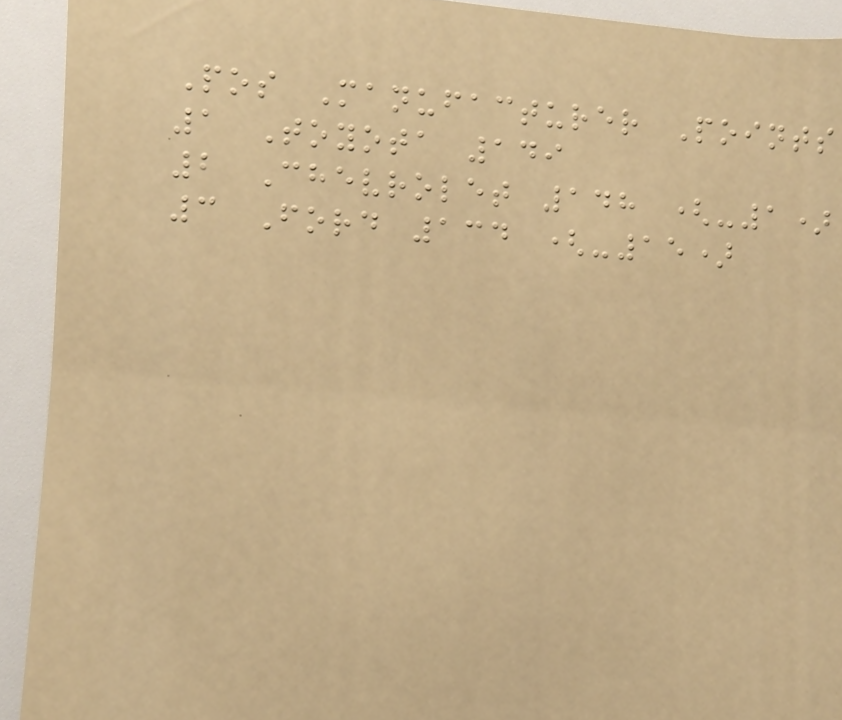Pos Manufacturer Points
1 Toyota 149
2 Chevrolet 148 (-1)
3 Ford 134 (-15)
